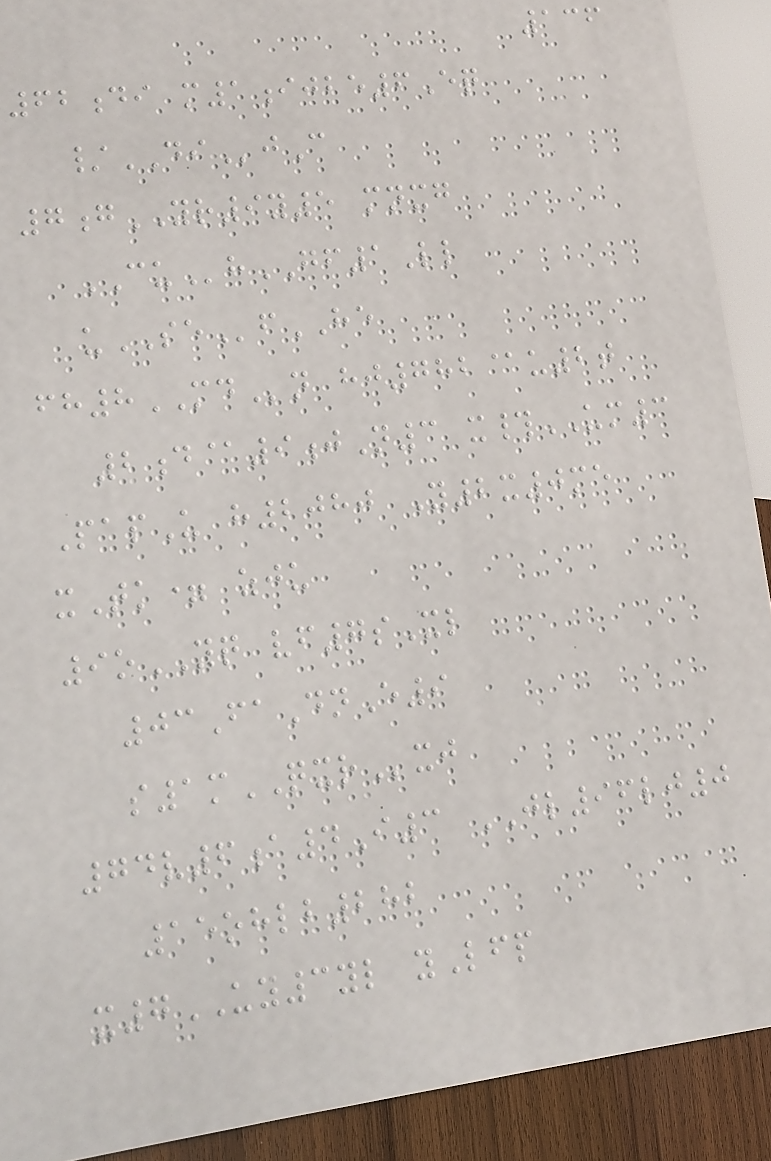136
62di m1ijbe6Eq
/DIjC
7gYR9y5 mnxg
CUhGF1Ll
uSEfHE
fh8MDn hj782@u2t
2d@9jN3 x#UM3
PapU h2080 Y2x0me
xTk= zju
9oYQ vf7sXl
03FaDnE9
s1mQXRxj
74v6a4I3 JL96lj0
15ohlb282
x7UY3yl yLfp
